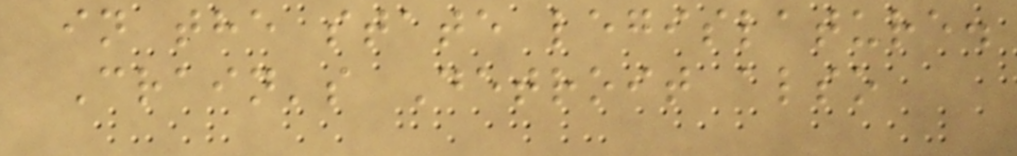in the state legislature.
Crain's Detroit also
